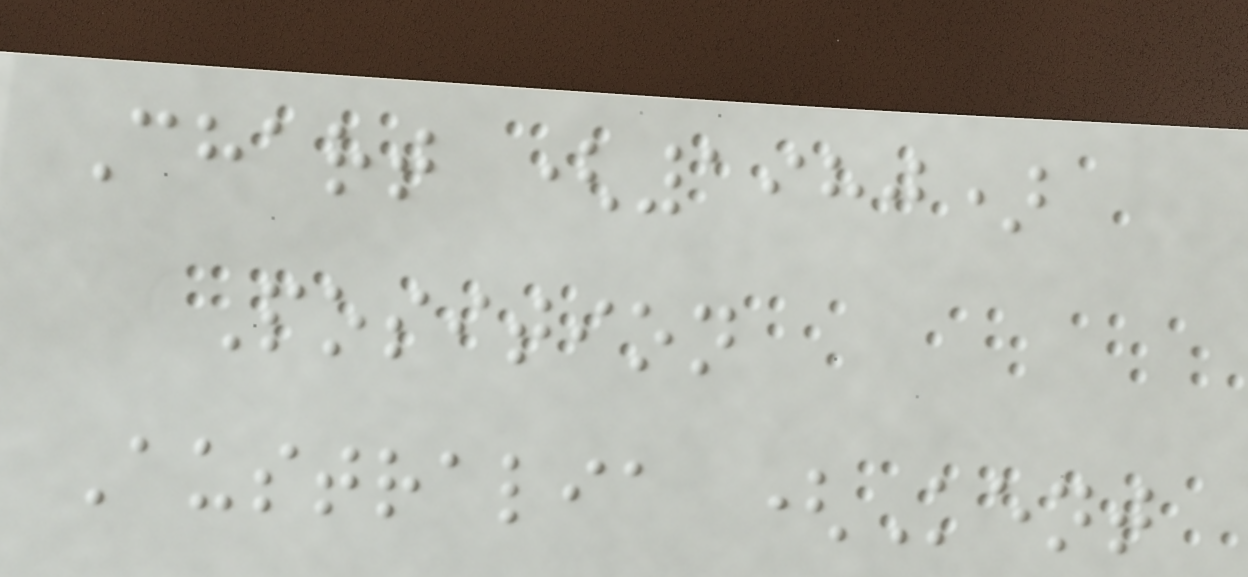Chart (1980)
Position
Australia (Kent
